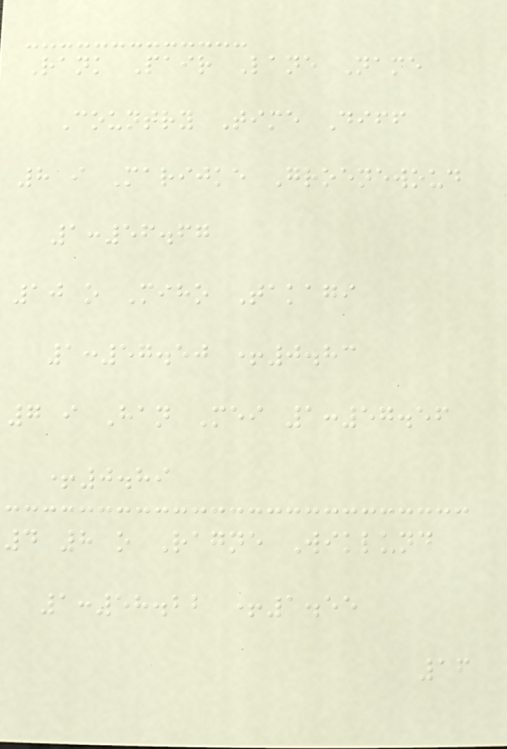Rank Pair Lane Name
Country Time Diff
8 i Marijke Groenewoud
1:56.67
10 o Miho Takagi
1:57.50 +0.83
7 i Han Mei 1:57.56
+0.89
4 8 o Ragne Wiklund
1:58.22 +1.55
16
